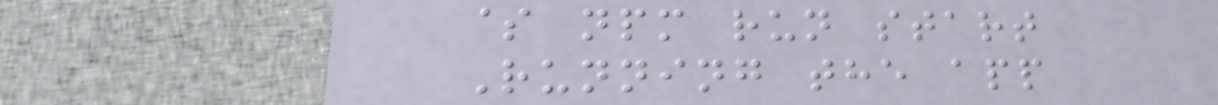$ npm run start
Running the app
